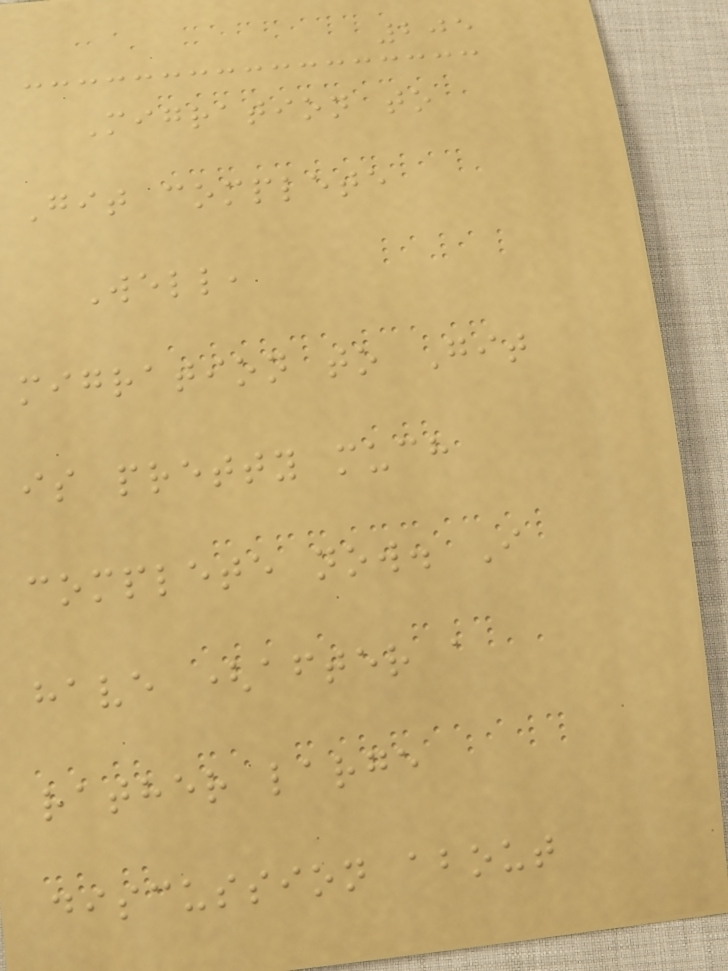205
Migration to
Git complete
Well,
migration to Git
is pretty much
complete now. I
have (after a
rather large
discussion about
